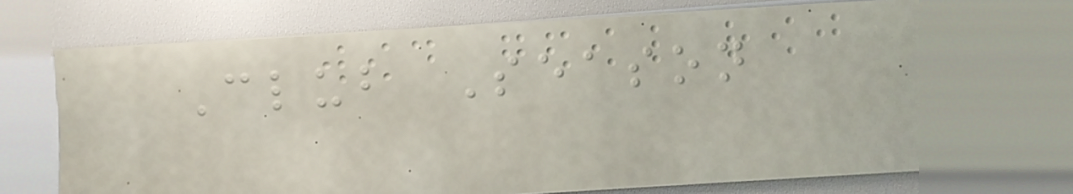Club Season
